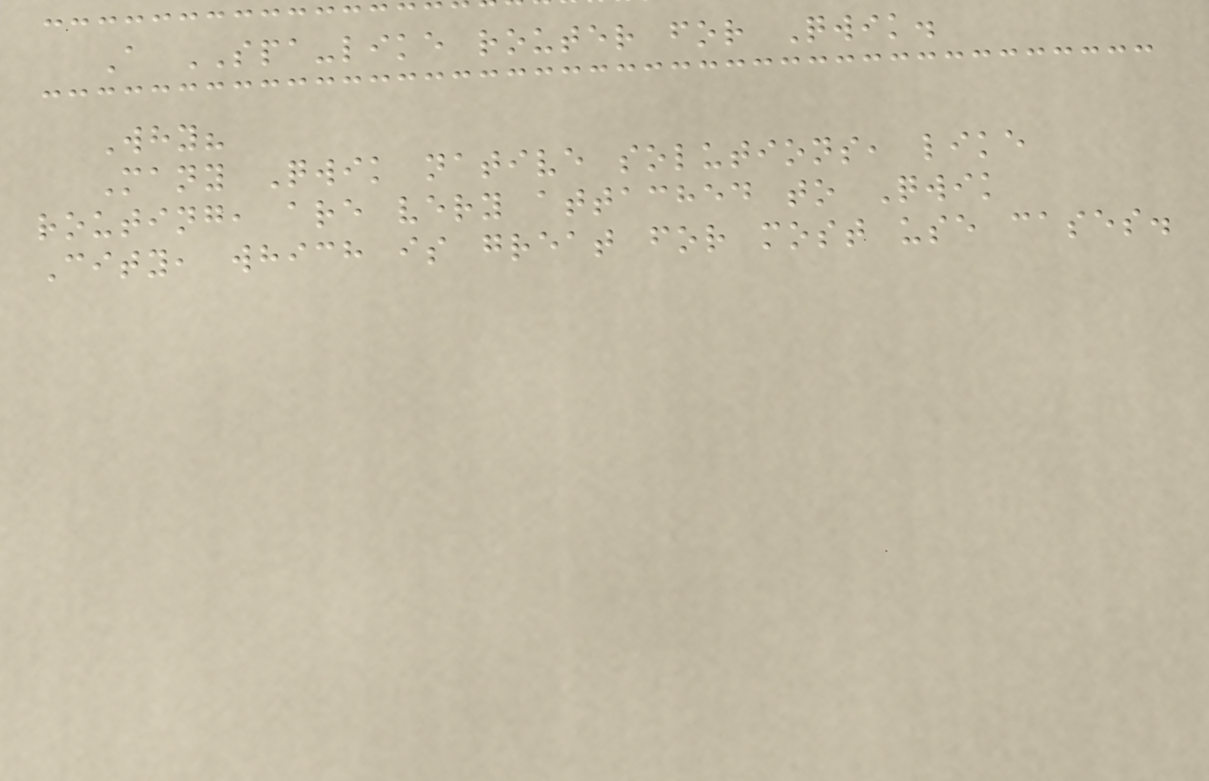A SPA-like router for Qwik.
Why?
Many Qwik native solutions, like
routing, are very attached to Qwik
City, which is great for most use cases.
